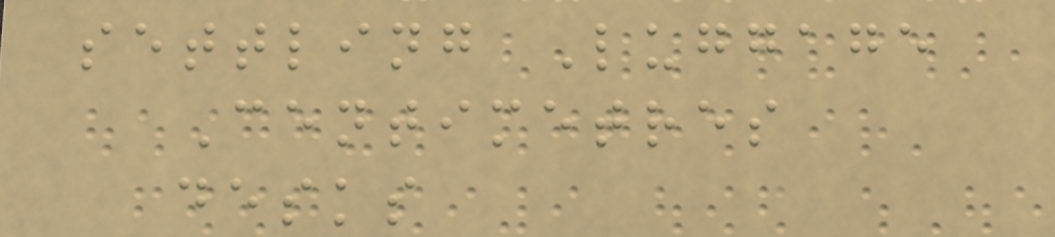settling Luggage
Centimetres
desks
